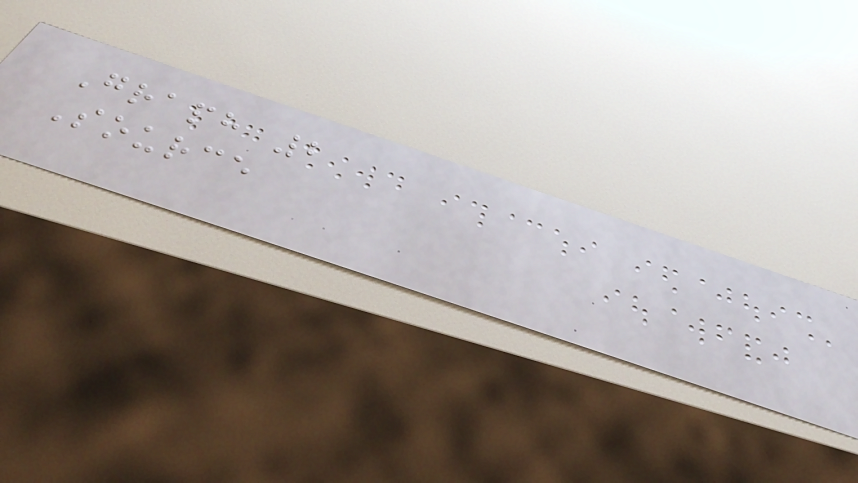Graph 2
Source
